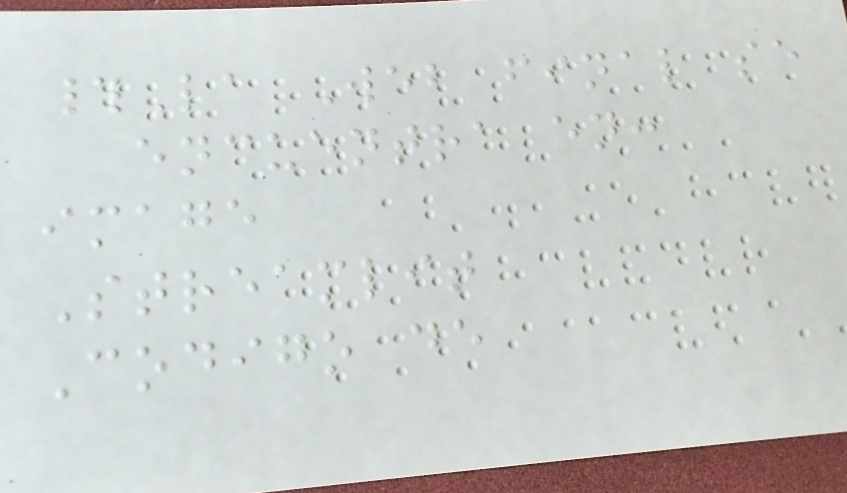#La Web final se
encuentra en:
image
Streamlit
Codigo de
